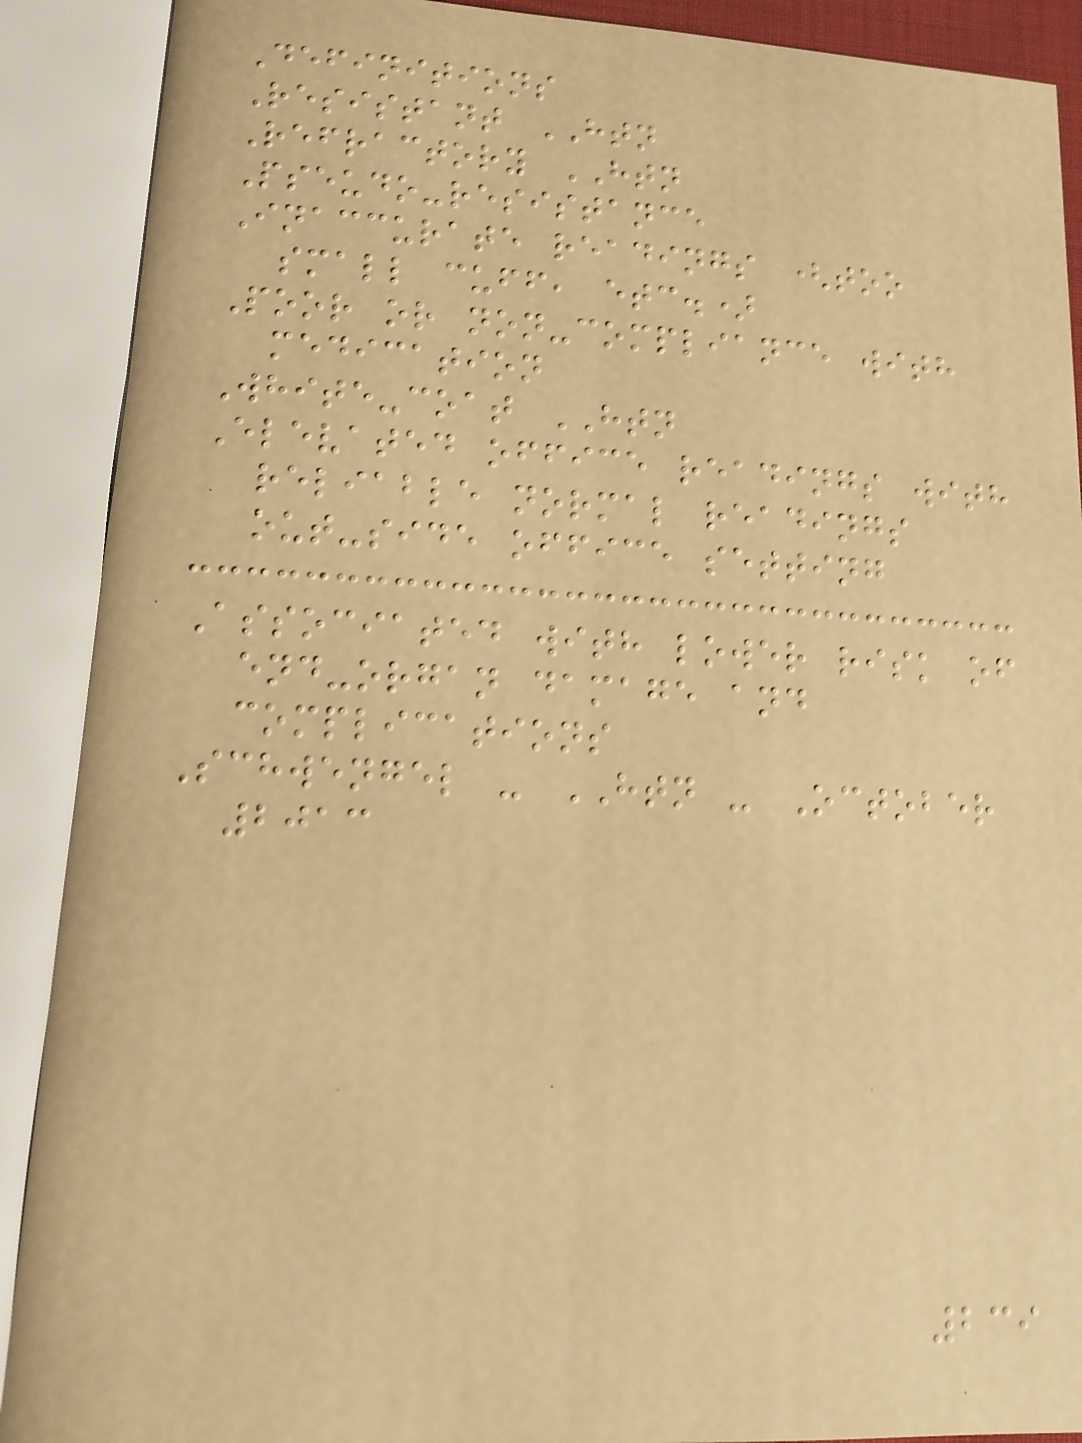Definitions
Resistant HTN
Refractory HTN
Pseudo-resistance
Inaccurate readings (too
small cuff, etc.)
Poor or non-compliance with
medication
White-coat HTN
Elevated office readings with
reliable normal readings
out-side office setting
Associated with lower risk of
end-organ damage and
complications
Schwengel - HTN - October
2013
239
